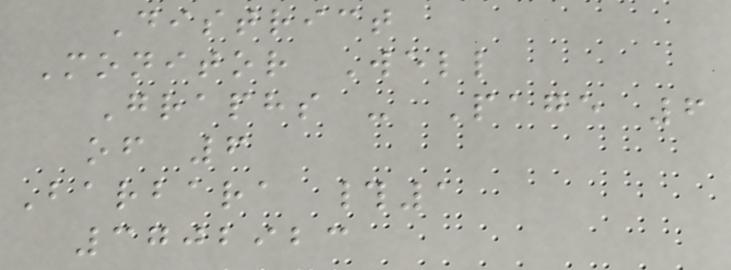District
Monitor Well
Graphs - Page 6
of 6
Barbara #1
3702923
